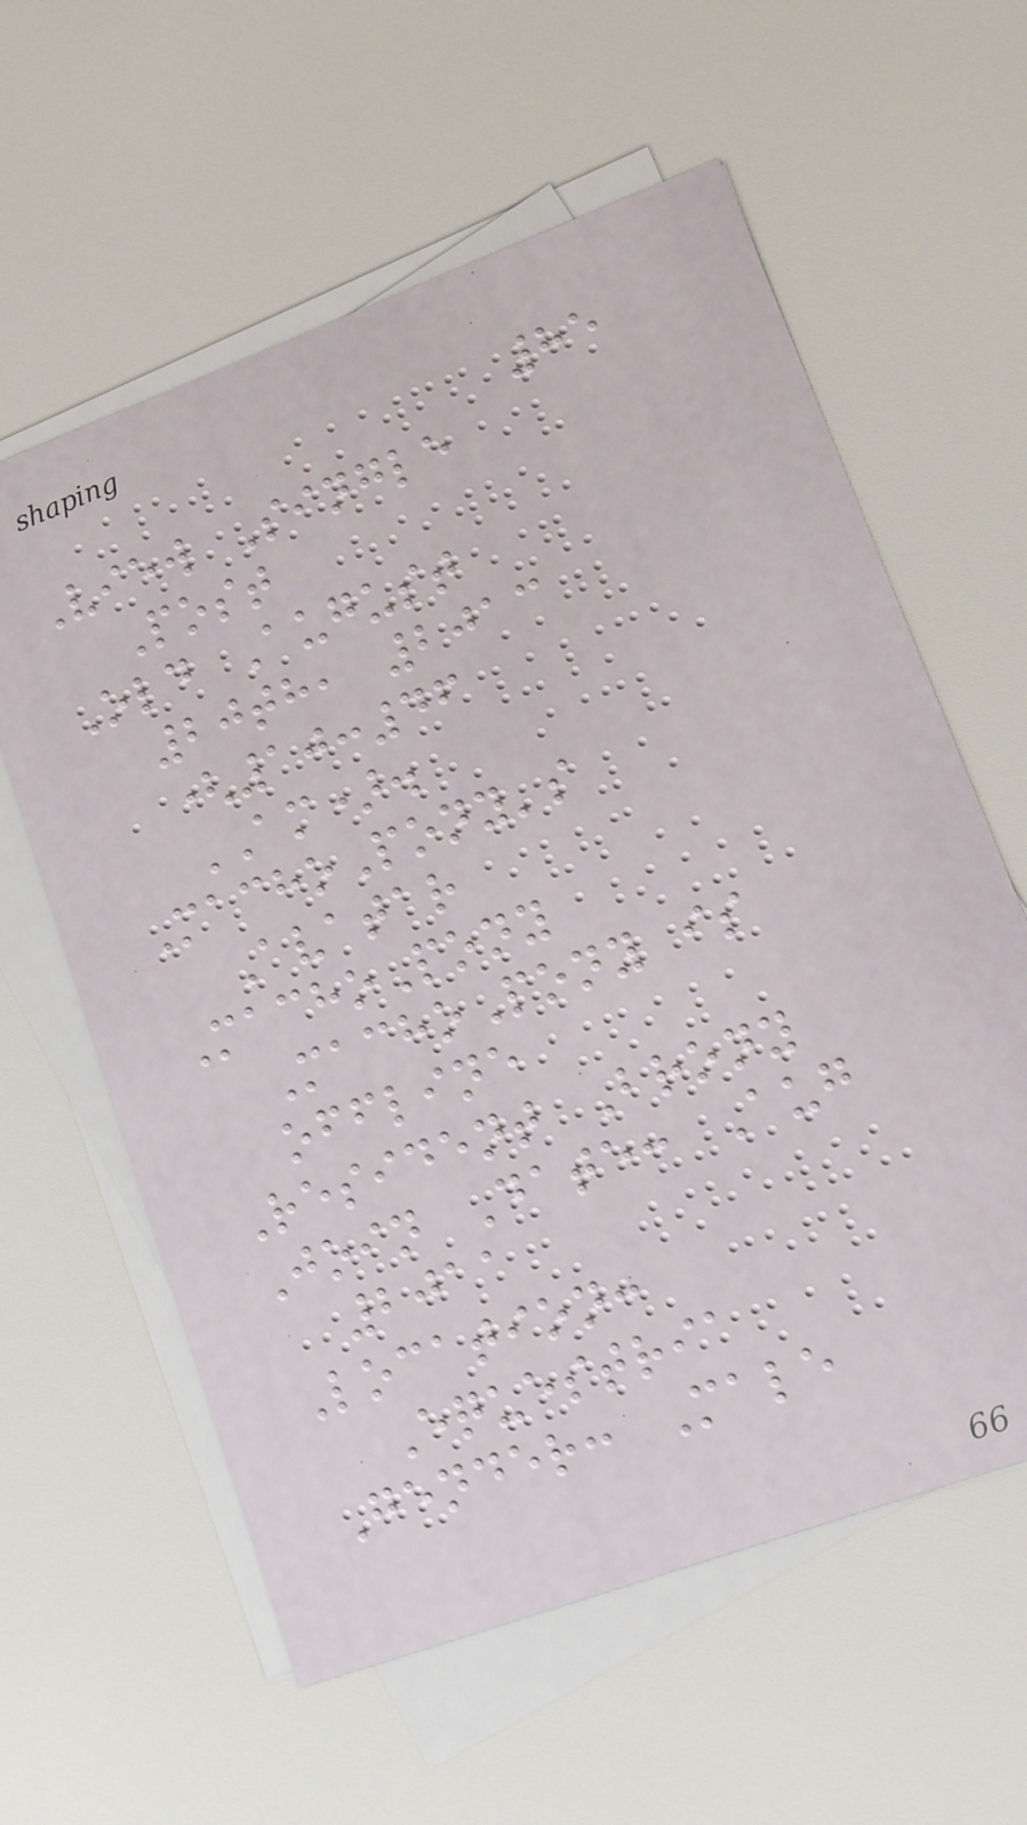85
View Single
Post
Old August
20th, 2013
(10:46
AM).
MachoPony's
Avatar
MachoPony
MachoPony is
offline
Resident Brony
Join Date: Aug
2011
Location:
Equestria
Gender: Male
